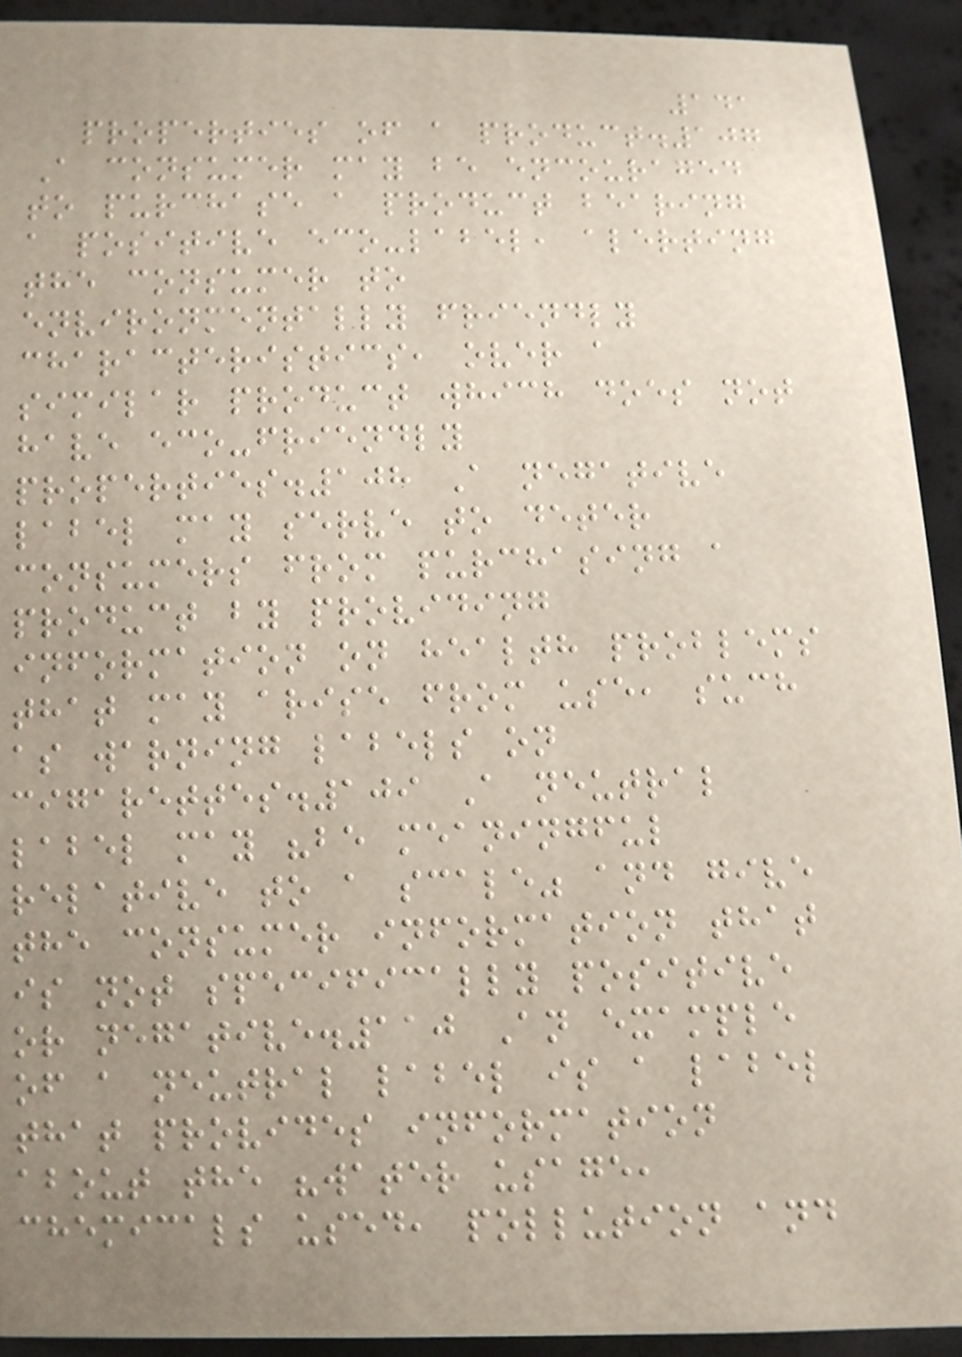141
properties of a product.107
A consumer may be encouraged
to purchase a product bearing
a positive eco-label, alerting
the consumer to
environmentally friendly
characteristics, over a
similar product which does not
have eco-friendly
properties.108 A negative
label may serve to deter
consumers from purchasing a
product by providing
information on health problems
that may arise from use, such
as warning labels on
cigarettes.109 A neutral
label may "be meaningful
relative to a scale" and give
the consumer information that
is not specifically positive
or negative.110 An example
of a neutral label is a label
that provides information
about the "water usage,
chemicals used, pollution and
